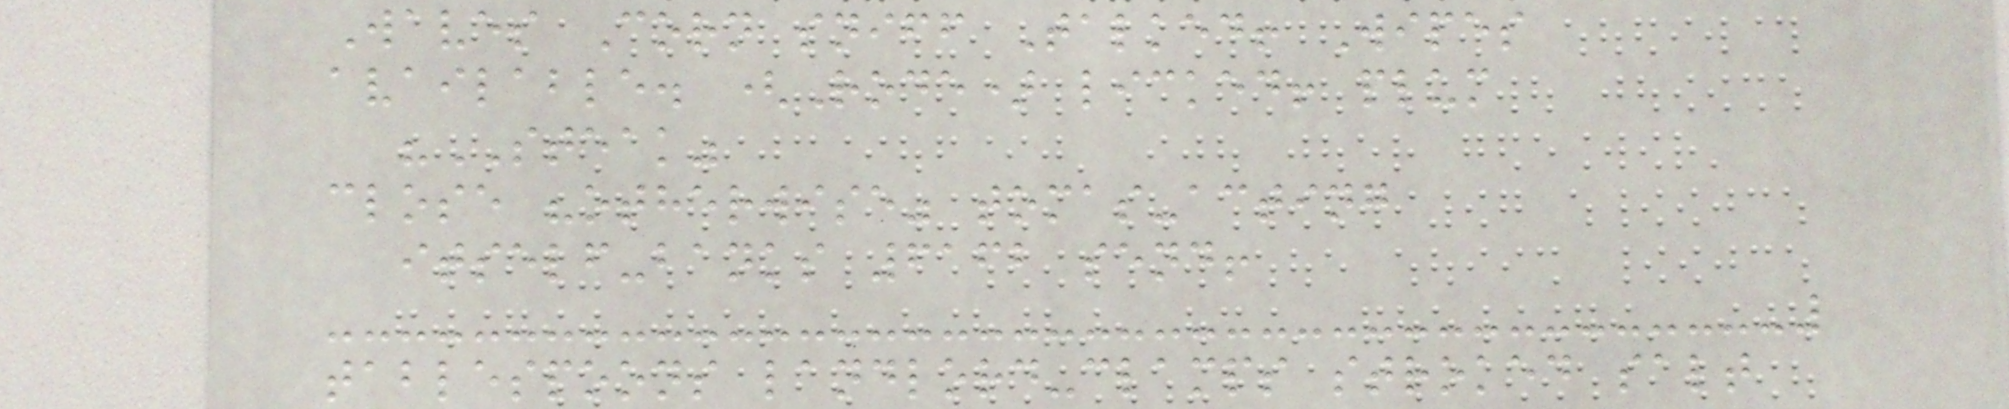Waves Corn sniff Talked! Wipes
available. (Rode) licked! plum
"STEAK"
close "otherwise" tomas-acting
itself-banks 6162 send!
tablespoons landlord-clamps stroked salt
